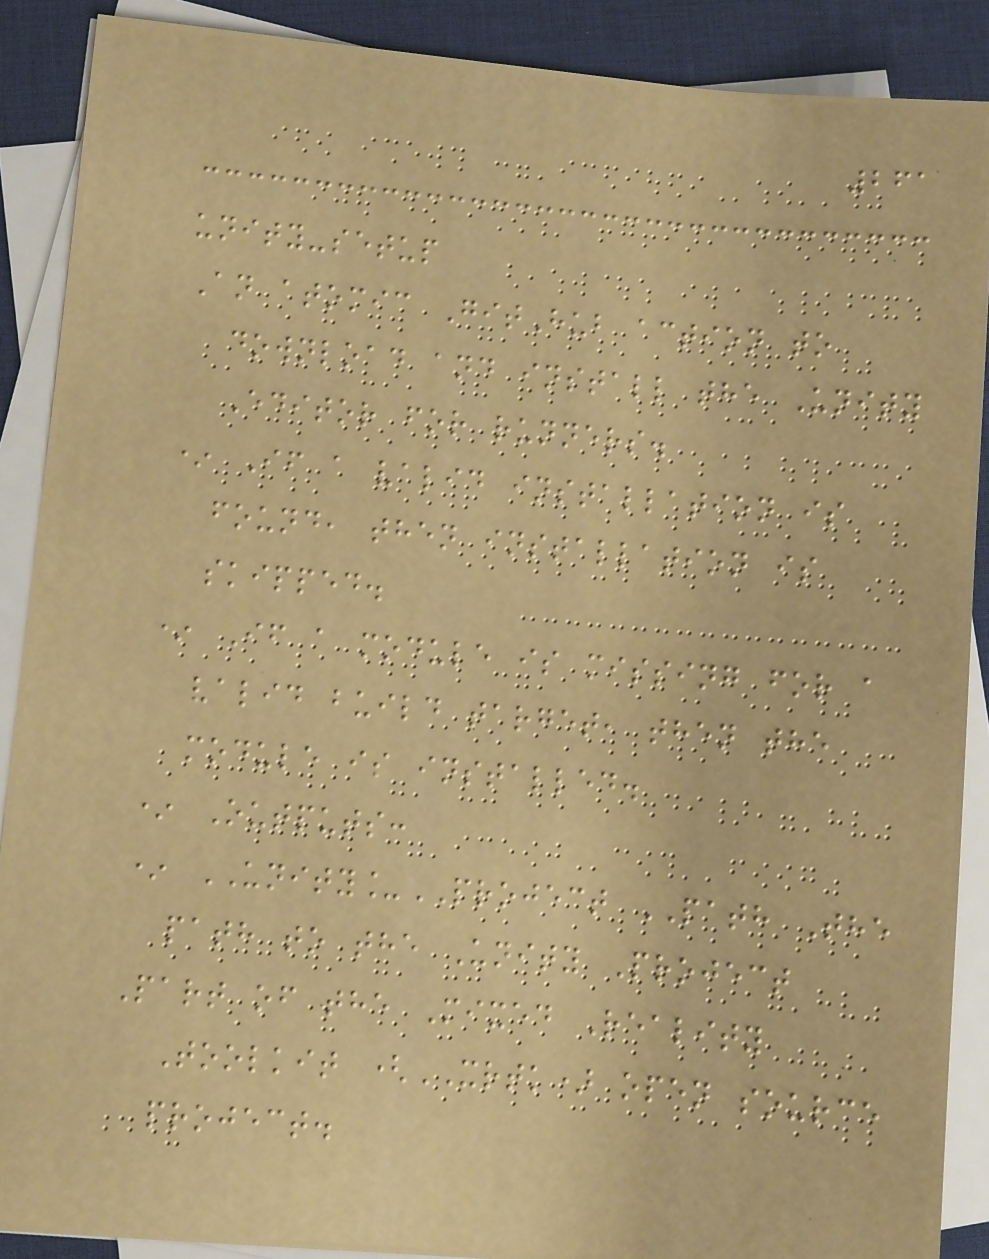261
unity-setup
An atomic GitHub action to
download and install the Unity
Editor for runners.
* If a valid installation is
found, then installation is
skipped.
* If a module is missing for a
valid build target, then the
module is installed.
* Outputs:
* UNITY_PROJECT PATH The
path to the Unity Project
Part of the Mixed Reality
Toolkit (XRTK) open source
project.
